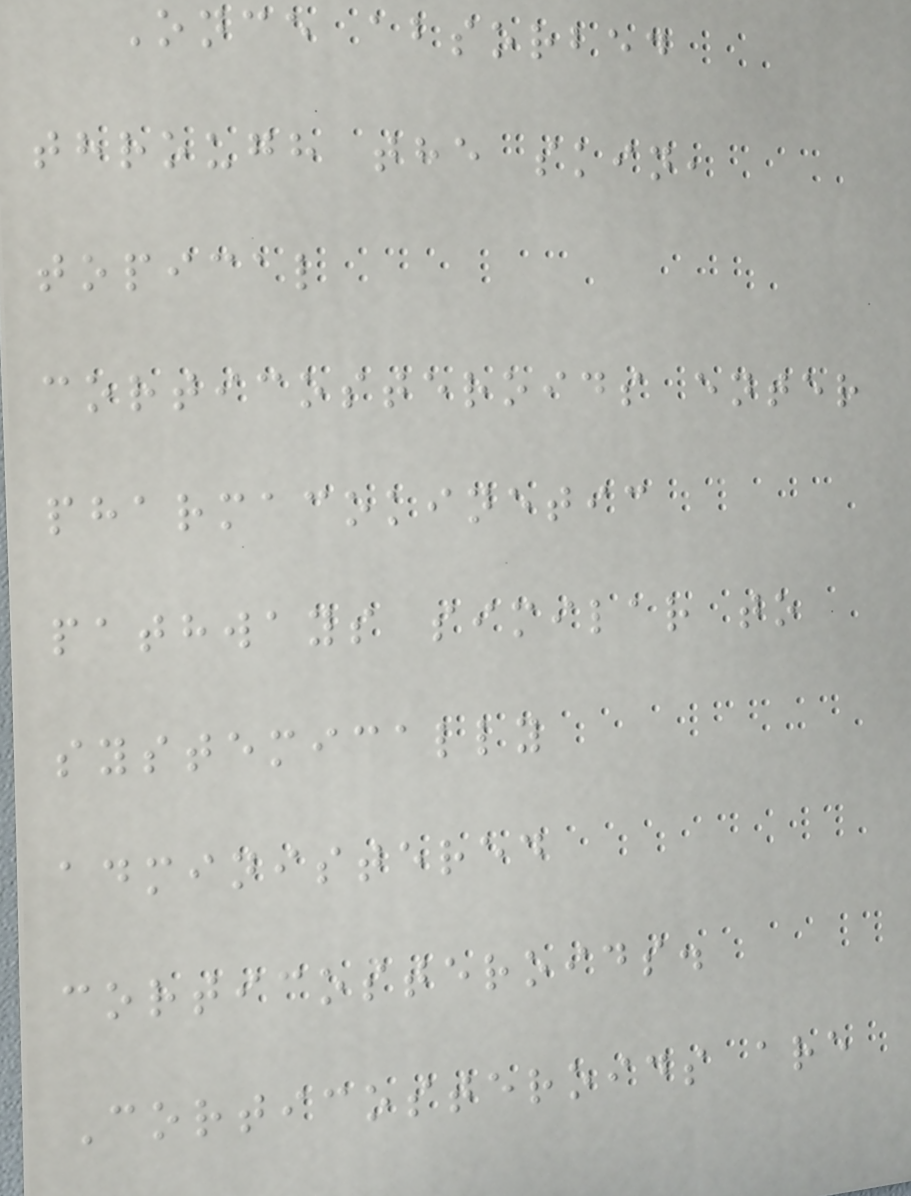Once absorbed
through the skin,
topical
corticosteroids enter
pharmacokinetic
pathways similar to
systemically
administered
corticosteroids.
Corticosteroids are
